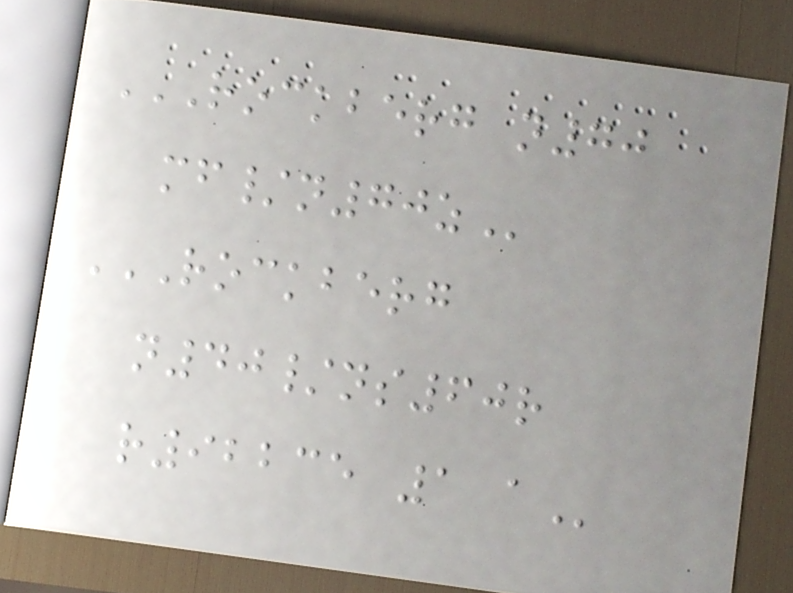ROCKBERG N70
MF/N70Z
ROCKBERG
N40/NS60R
R92235 1 A
